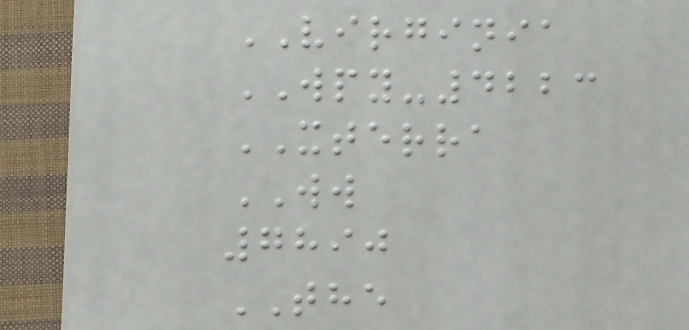VIRGINIA
WPY-4223
XTERRA
WW
7890
THE
